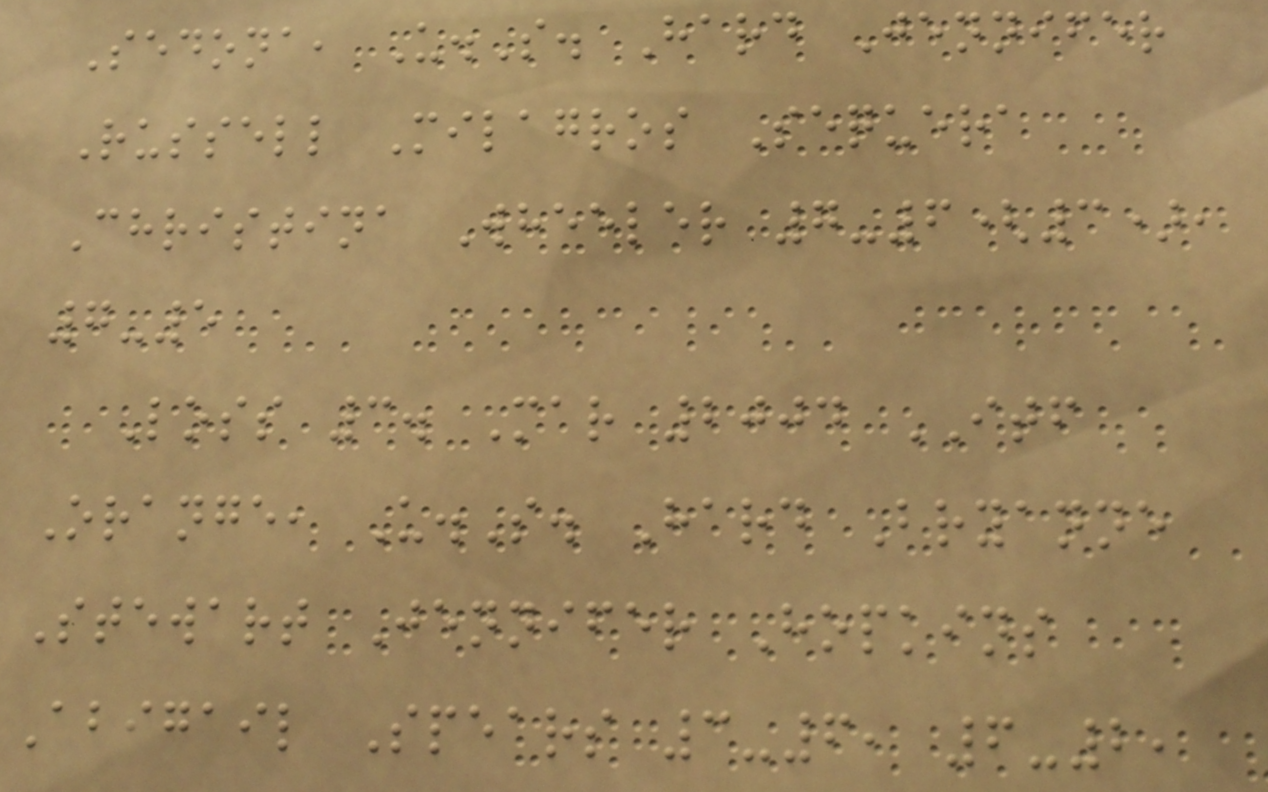Sedona, U.S. Hard Jennifer
Russell Milagros Sequera
Christina Wheeler 7-6(3),
7-5
Loss 3. Mar 2004 ITF
Orange, U.S. Hard Bryanne
Stewart Jennifer Hopkins
Abigail Spears 3-6, 6-2,
